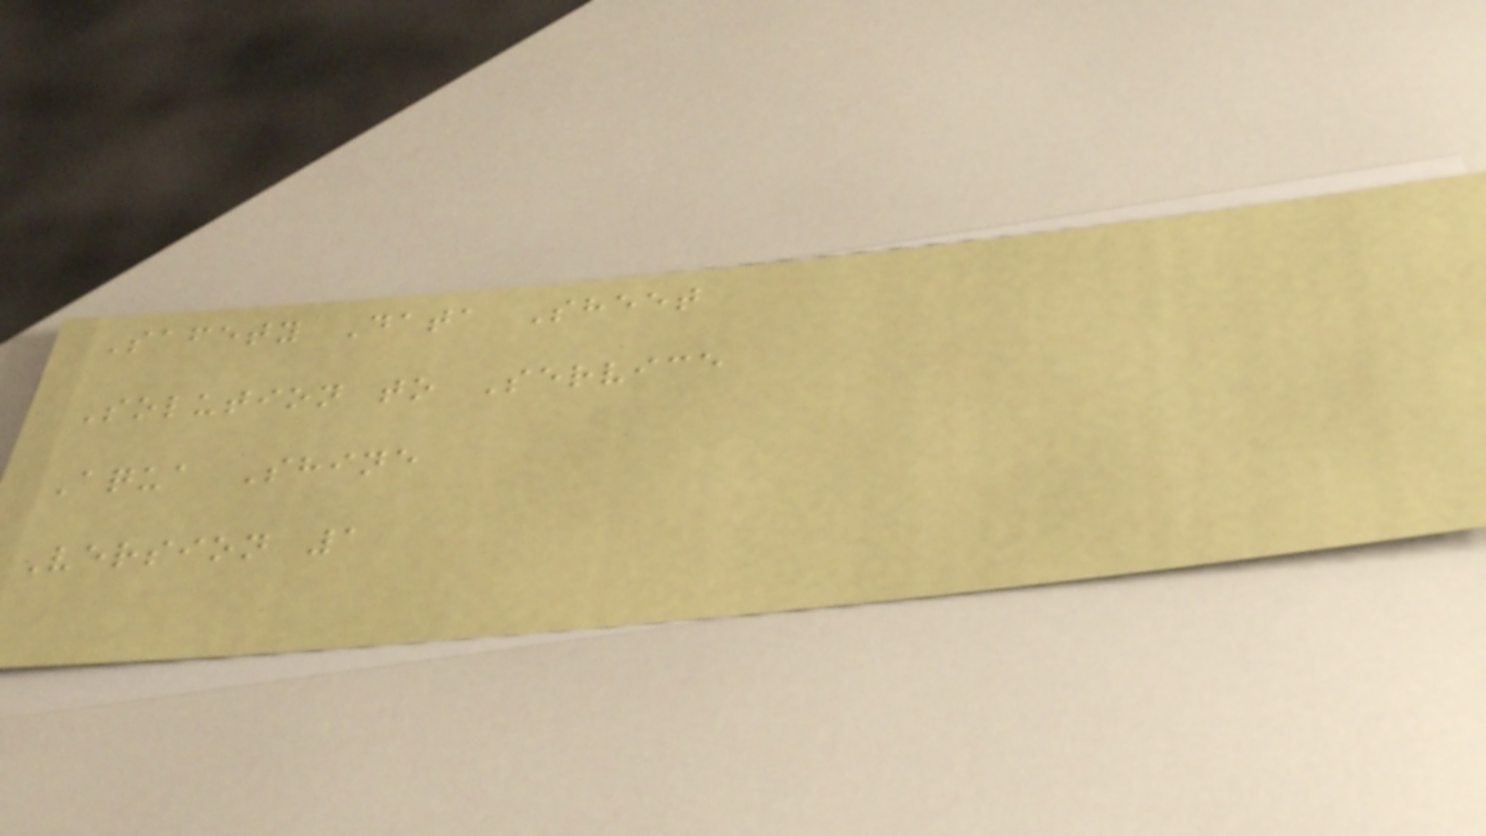Safety Data Sheet
Solution to Service
Aqua Shine
Version 1
